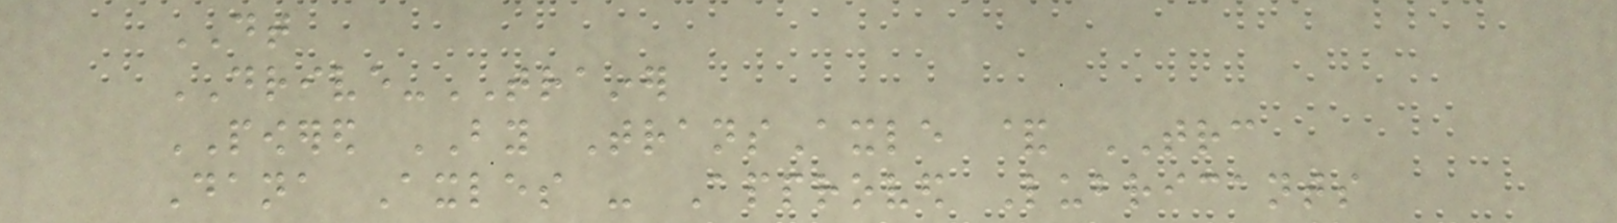DT
DRIVE-TRAINER
POWERED BY TransAxle & TRC
Dana Axles - Approved Lubricants
